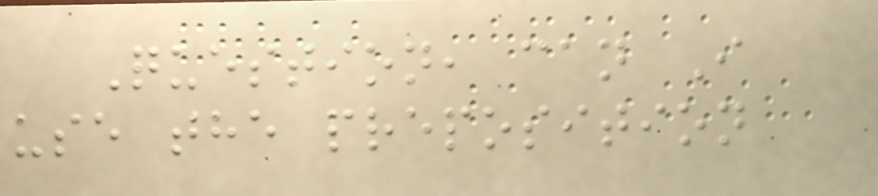Question, can I
use the preposition
